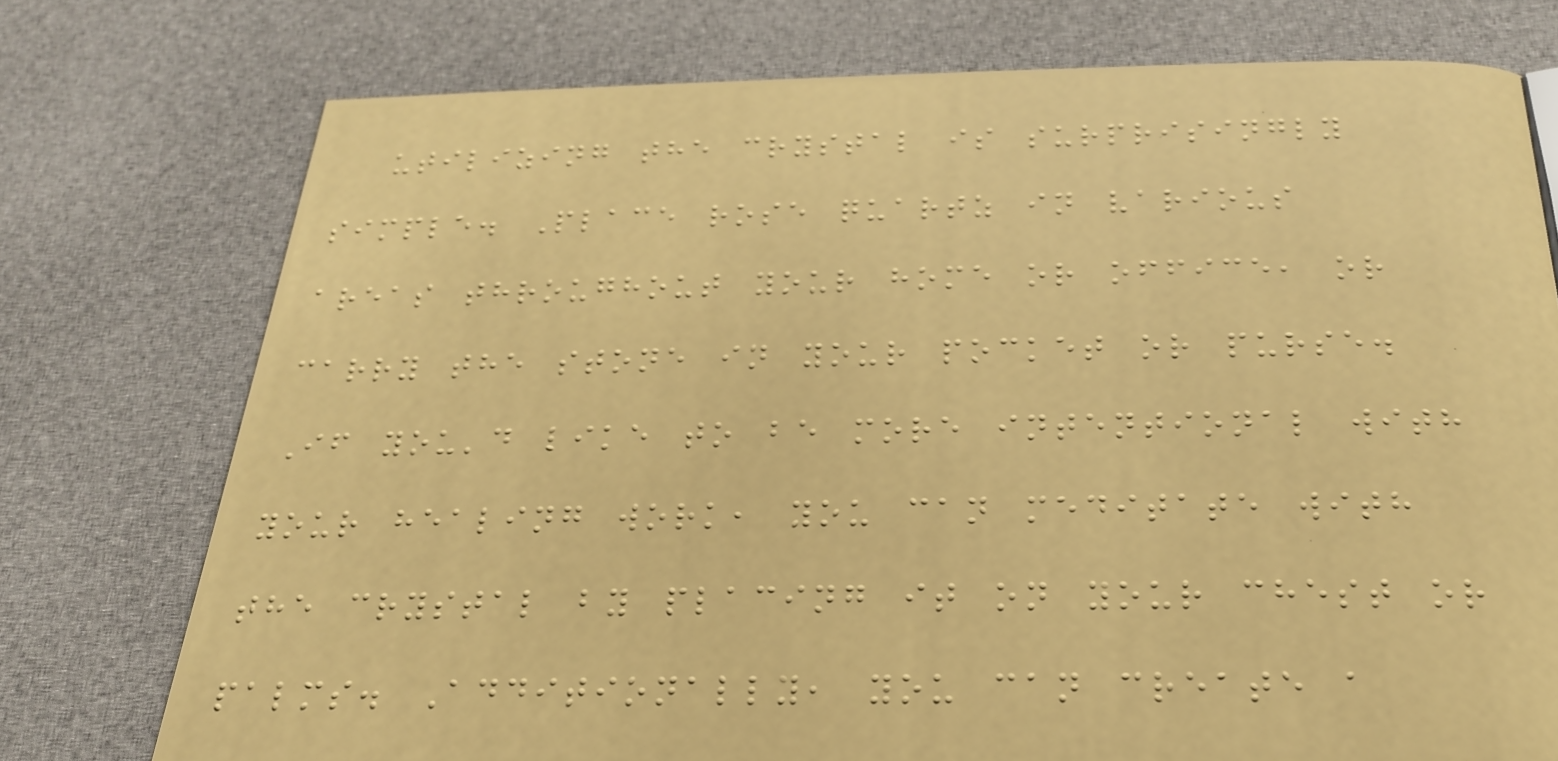utilizing the crystal is surprisingly
simple. Place rose quartz in various
areas throughout your home or office, or
carry the stone in your pocket or purse.
If you'd like to be more intentional with
your healing work, you can meditate with
the crystal by placing it on your chest or
palms. Additionally, you can create a
